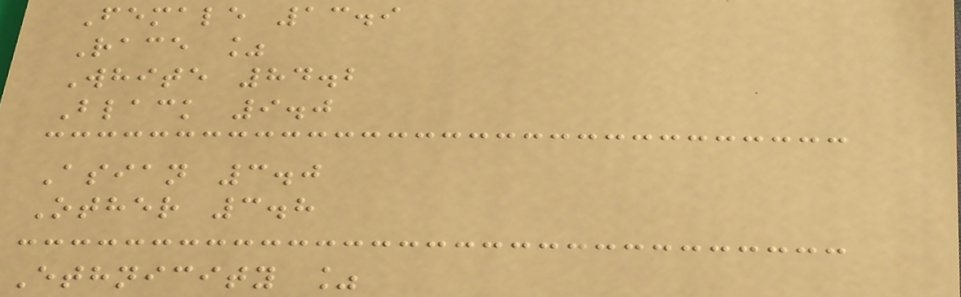Female 13.9
Race %
White 84.2
Black 9.0
Asian 3.0
Other 3.8
Ethnicity %
